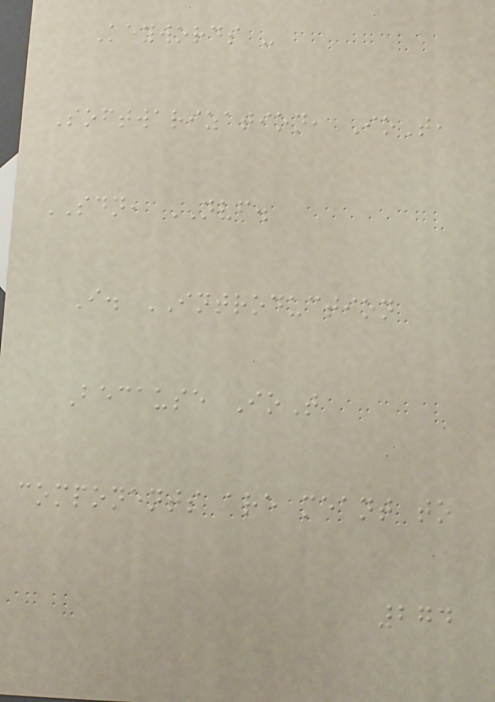Keywords -
Softwarization, IoT,
SDN, NVF.
I. INTRODUCTION
Because IoT
components are meant to
274
